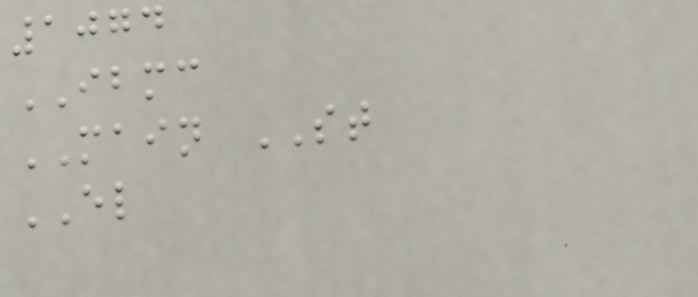1074
IBMC
MAIN ST
EL
